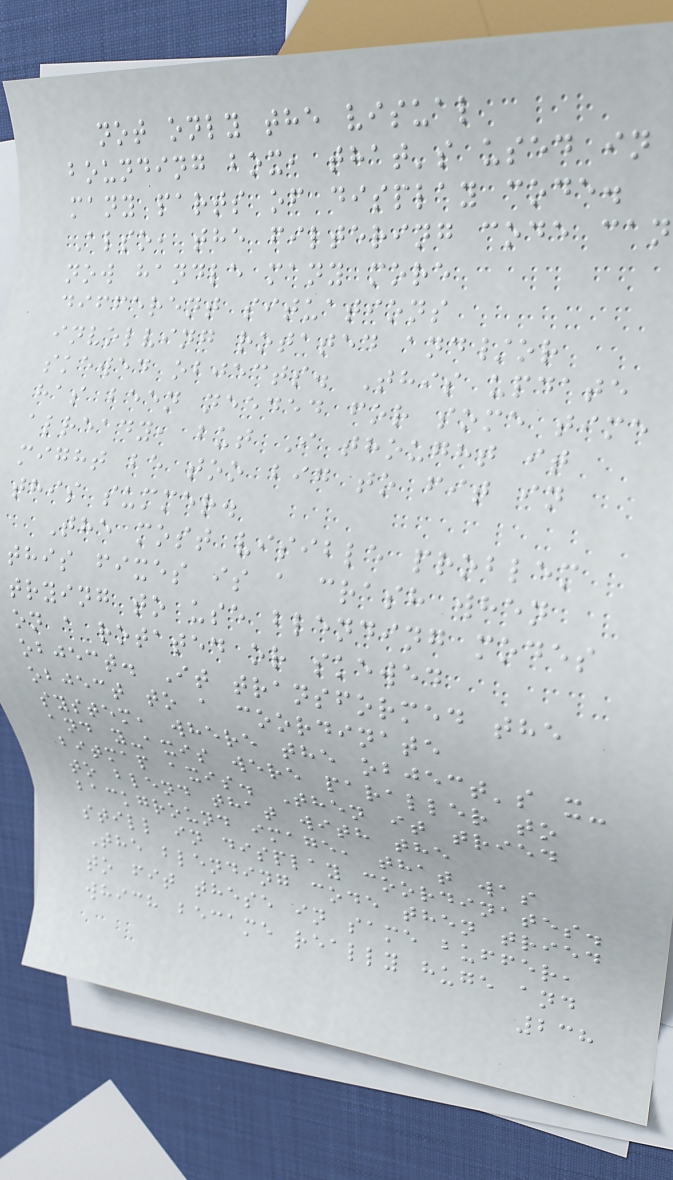not only the visual
bounding box, that's used in
many parts of display code.
Also, the filtering code can
now handle many more
different situations
involving rotated and/or
skewed objects. This update
has been needed for some time
already, but I thought it
might be too big to fit in
this summer.
The most visible problem
this fixes is a crash when
trying to use blending modes
on a rotated or skewed
object. It transformed the
object to a coordinate
system, where the object's x-
and y-axis were paraller to
bitmap axis. Then it tried
to blend that with the
background image, that was
still in display coordinates.
The blending code then tried
to fit these in same buffer,
which became really huge and
238
